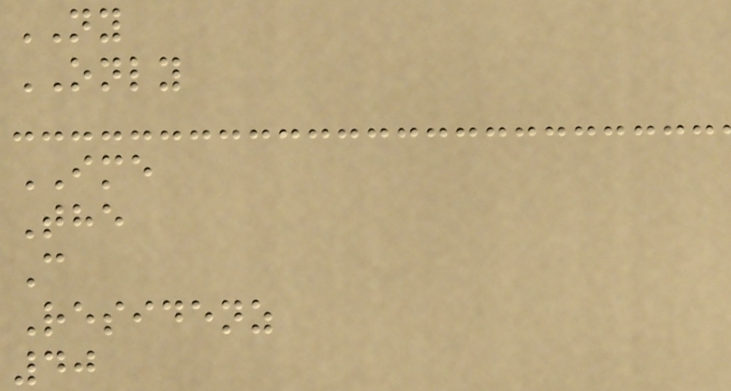NY
ONLY
IME
The
C
Residenz
40
